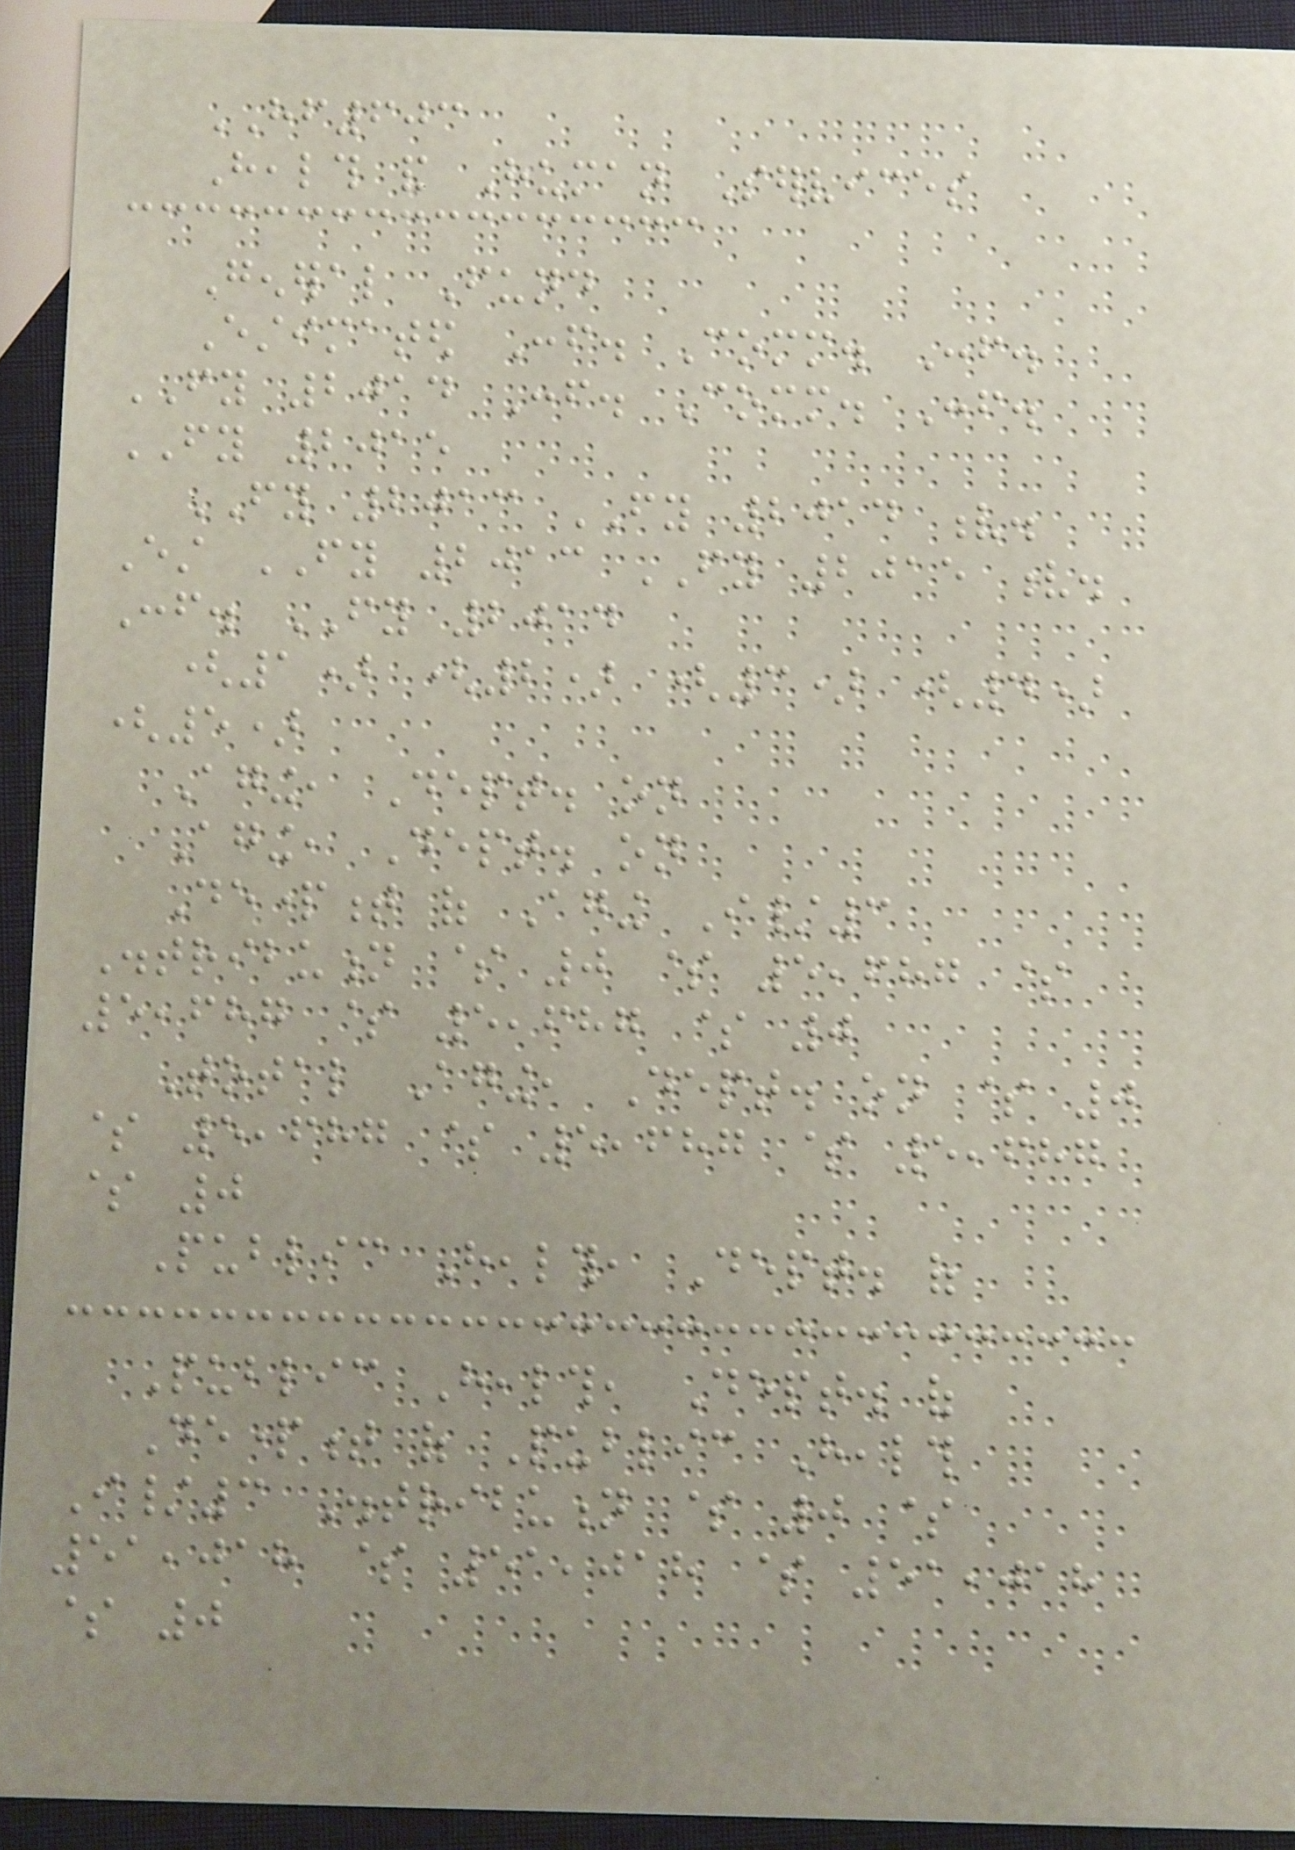HF603
Health and Human Services
General Fund
Estimated Conf. Comm. Conf.
FY 2014 Conf. Comm. Conf.
FY 2015
FY 2013 FY 2014 v.
Est FY 2013 FY 2015 v.
Conf. FY 2014
(1) (2) (3) (4)
(5)
Aging, Dept. on
Aging, Dept. on
Department of Aging I/3
Distribution $ 0 $ 5,687 $
5,687 $ 5,687 $ 0
Total Aging, Dept. on $ 0
$ 5,687 $ 5,687 $ 5,687
$ 0
Public Health, Dept. of
Public Health, Dept. of
Department of Public Health
I/3 Distribution $ 0 $
51,018 $ 51,018 $ 51,018
$ 0
